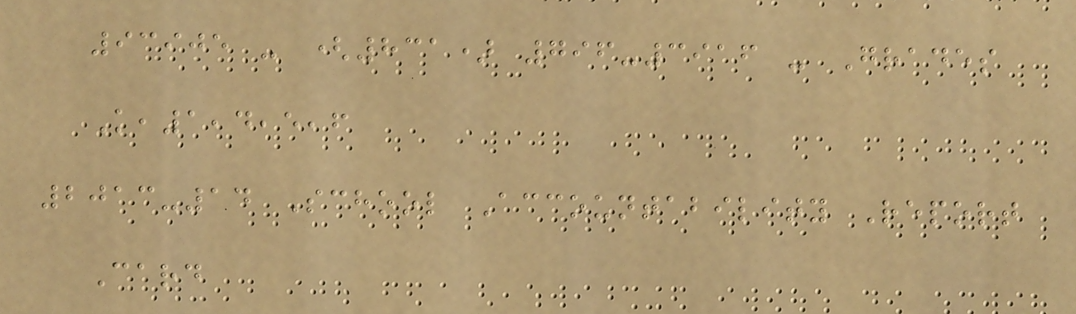93905 - (831) 796-3916 - Grades
K,1,4,5,6
2013-14 School Accountability Report
Card
